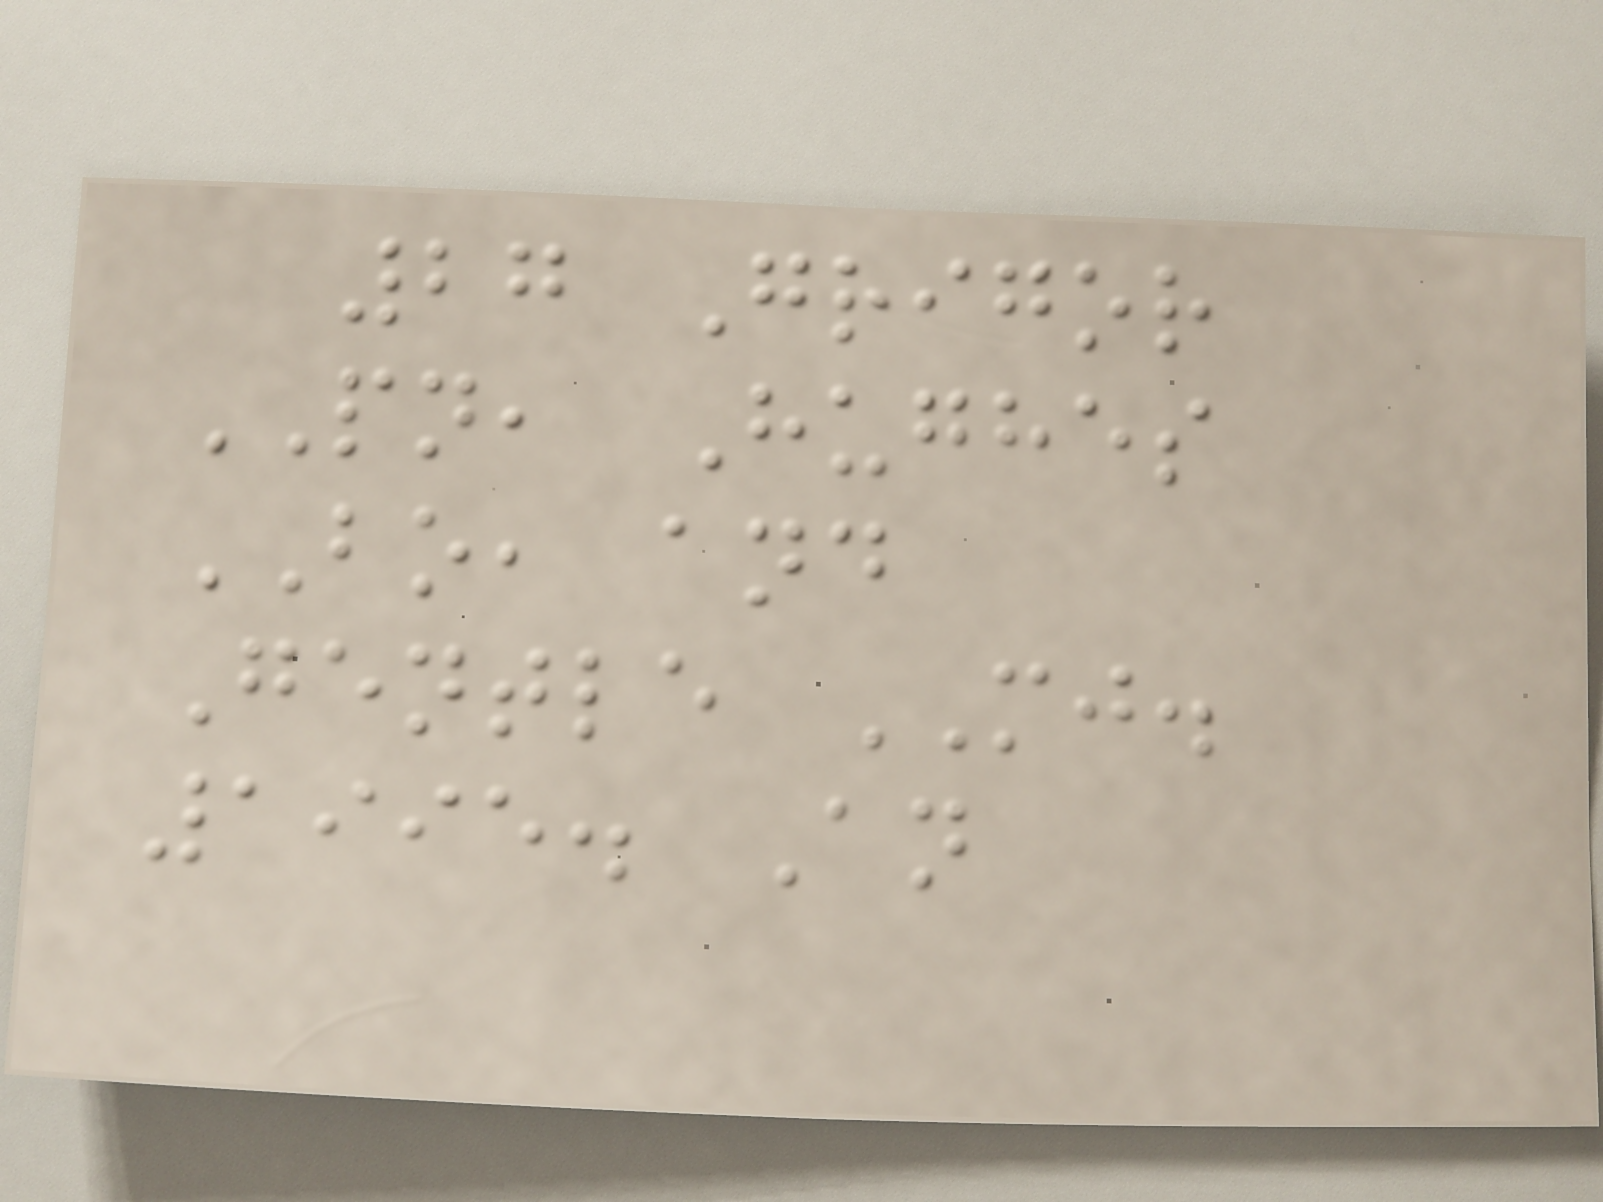27 Grigor
PN, Hughes
BO, and
Gentle MJ.
1995. An
